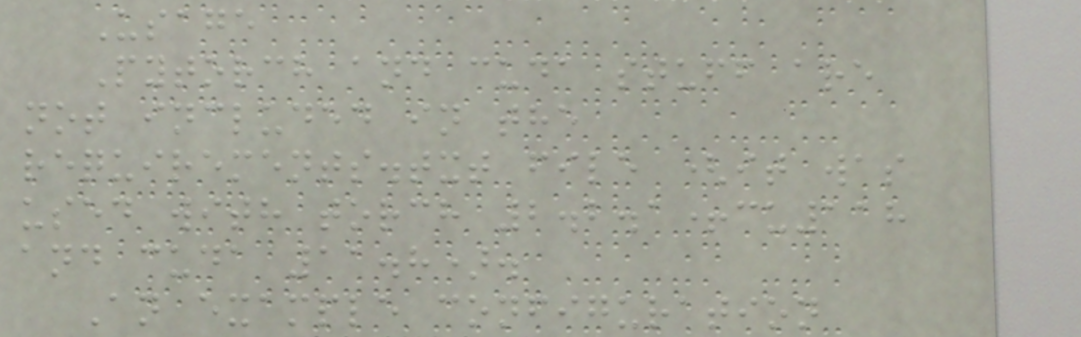Usage
Pytorch and cuda stuff are
not included in the
requirements.txt file (it was
used with torch 2.2.1+cu118
and cuda 11.8).
An example configuration
